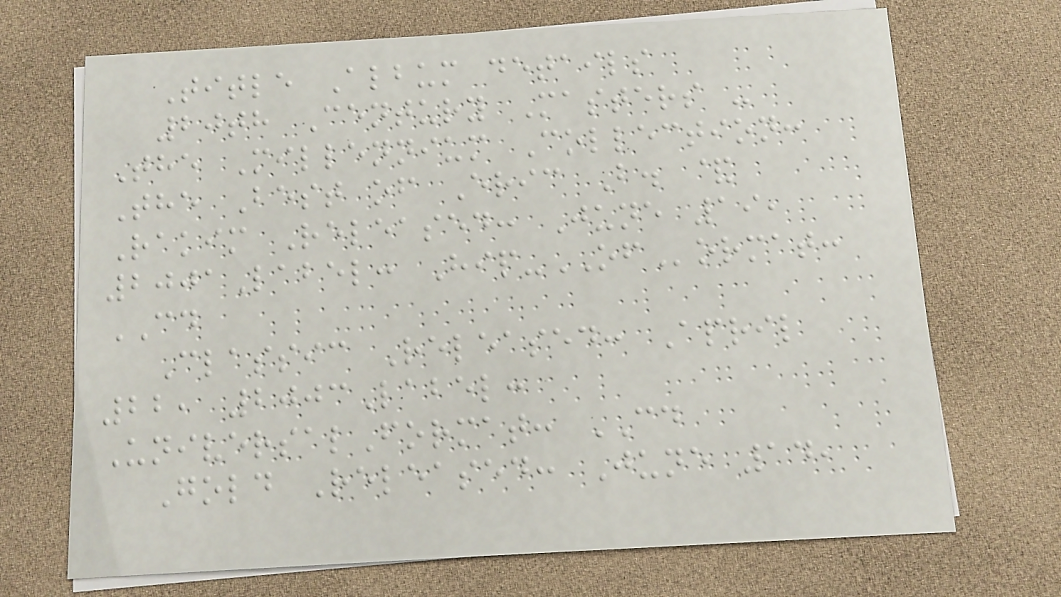Title Album details
20th Century Masters -
The Millennium Collection:
The Best of Eric B. &
Rakim Released: June 19,
2001Label: Hip-OFormat:
CD
Classic Released: April
22, 2003Label:
UniversalFormat: CD
Gold Released: June 14,
